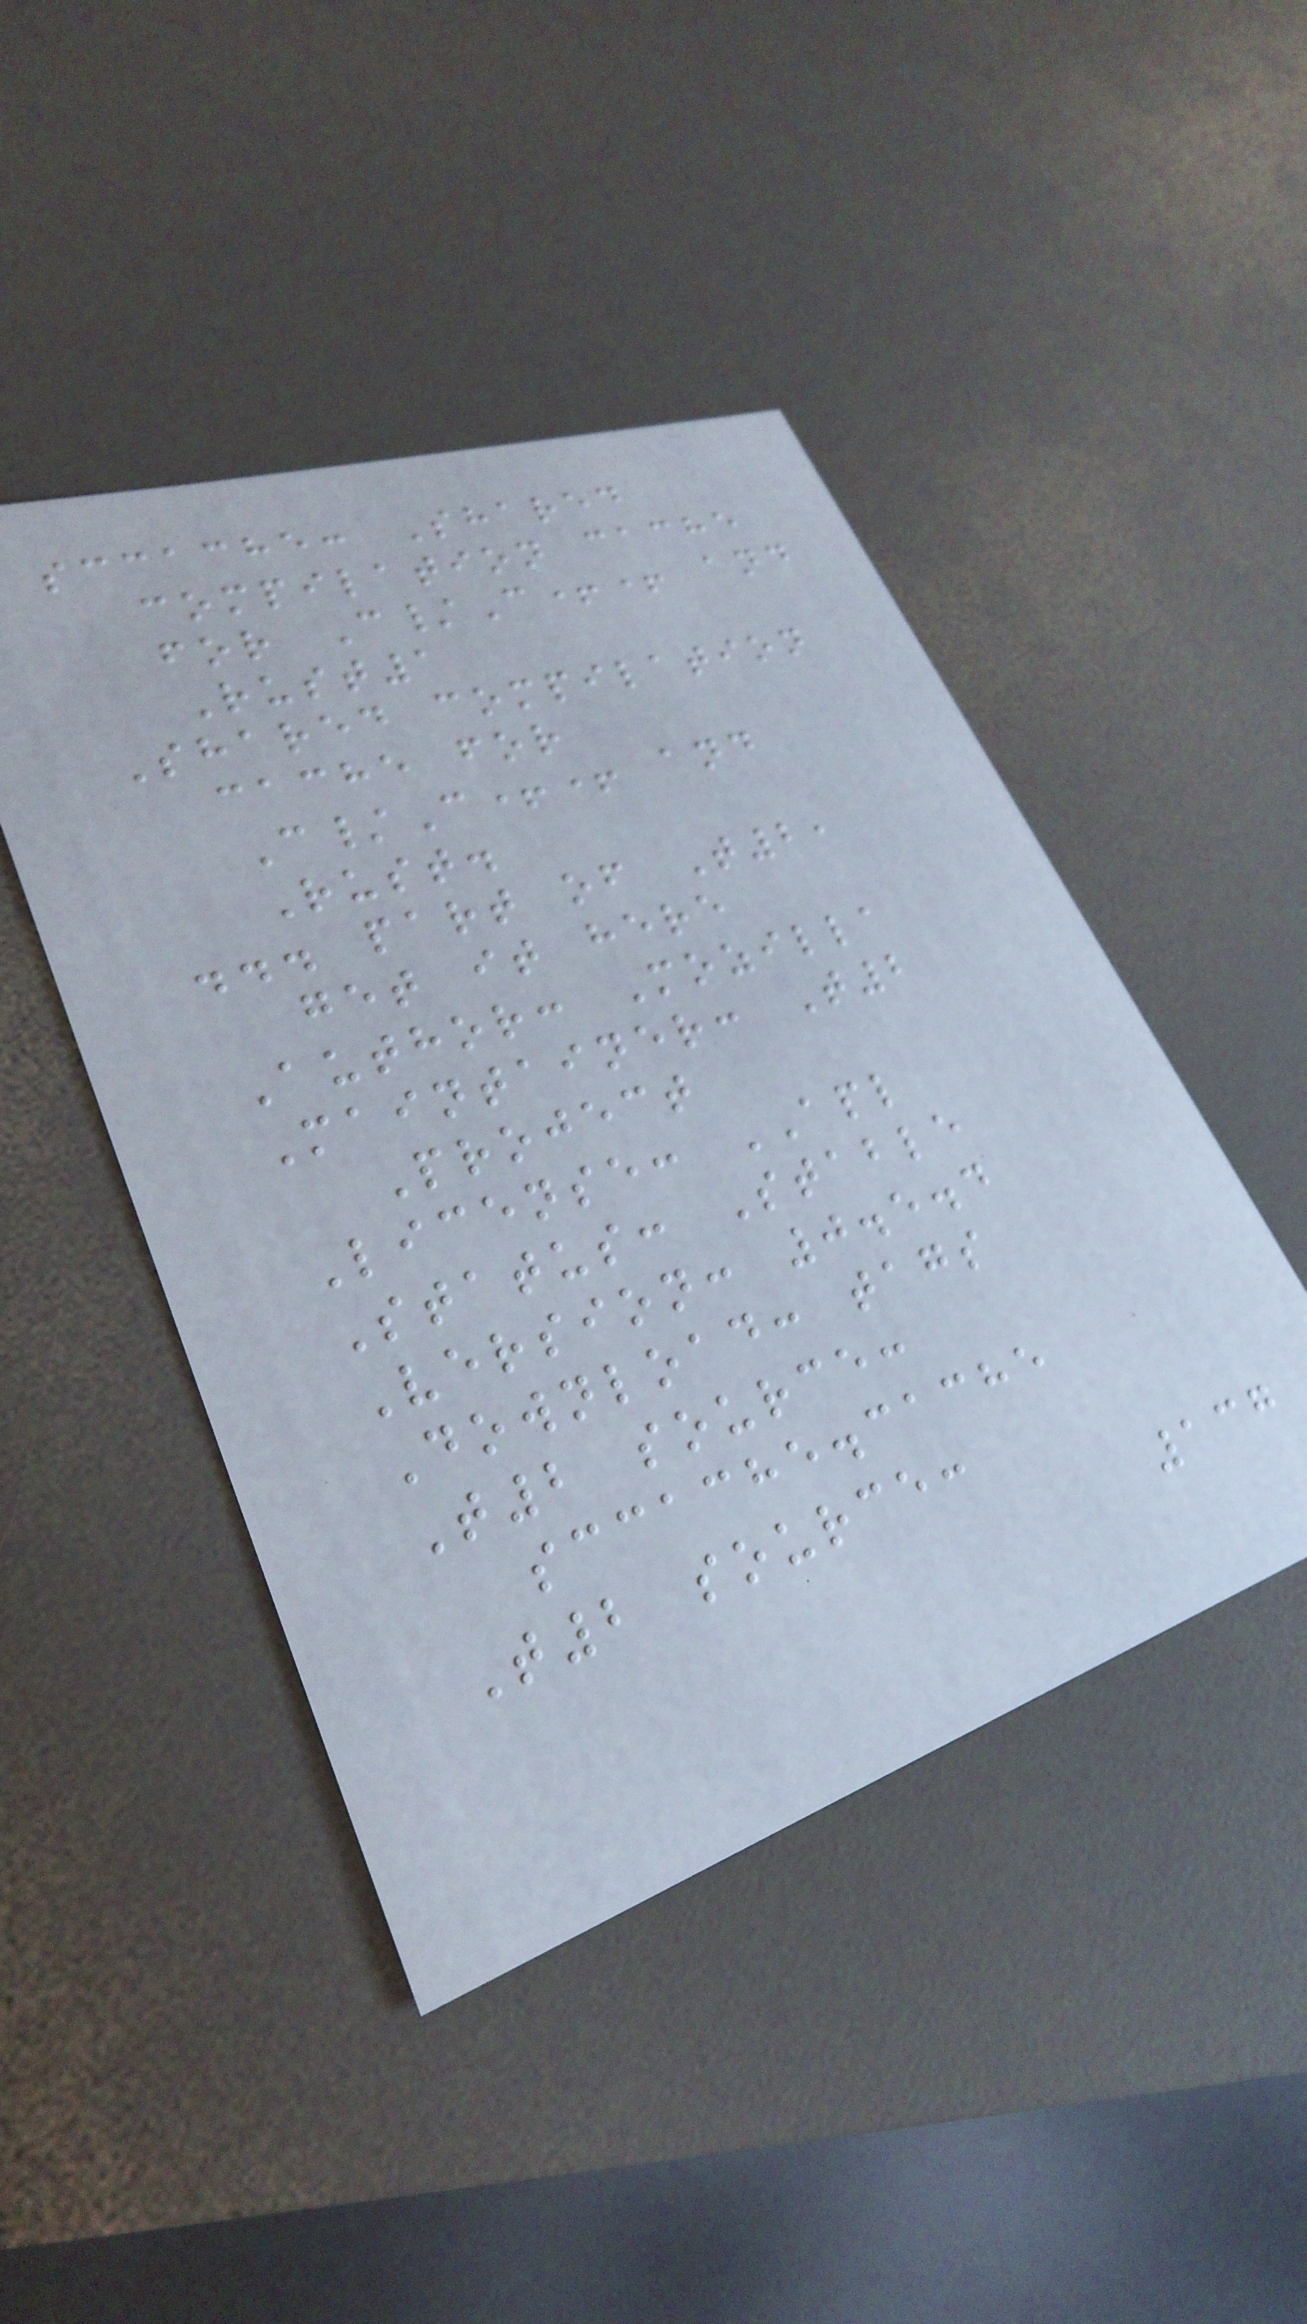sccache: Shared
compilation cache
for C/C++ and
Rust1
Shared compilation
cache for
C/C++ and
Rust.
... part of T2,
get it here
Author: Mozilla
Maintainer: T2
Project
License: APL
Status: Stable
Version: 0.5.4
Download: tags
T2 source:
sccache.cache
T2 source:
137
